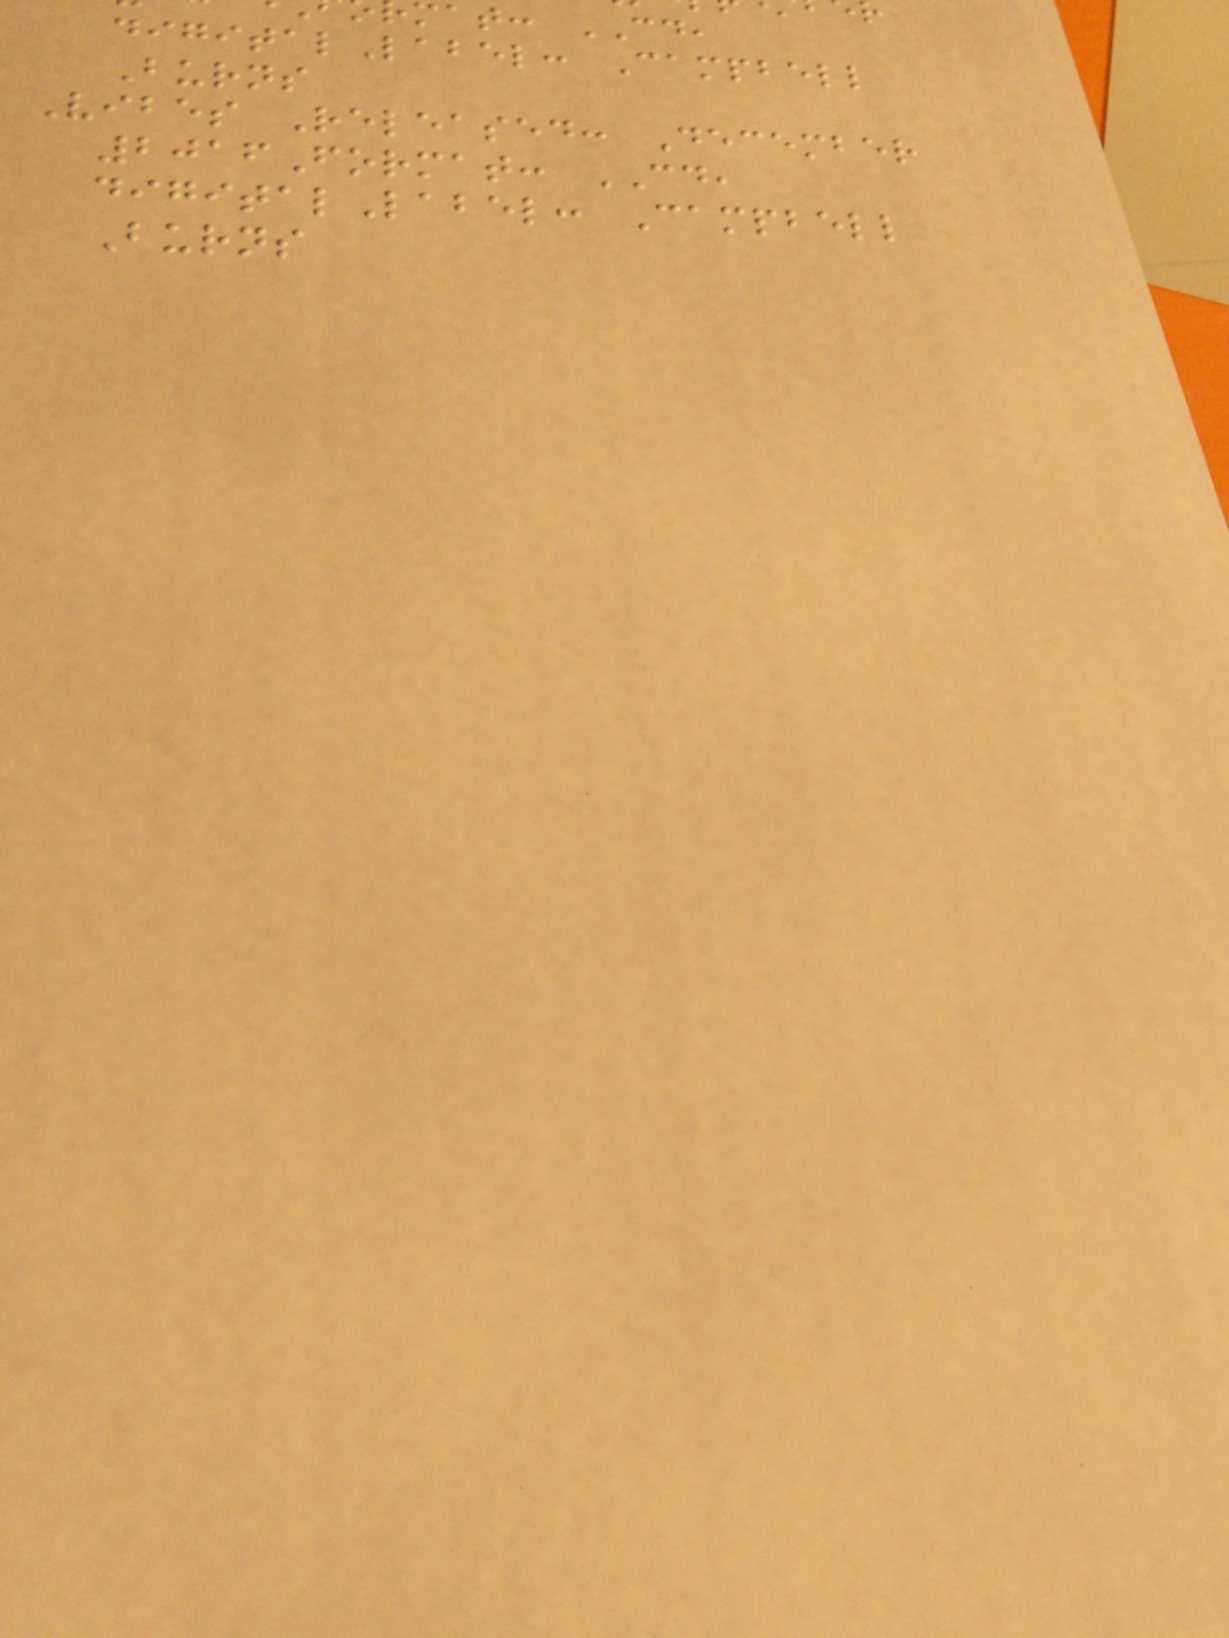at: CD,
digitalLabel: Campbell
Burns
Vibes Released: December
2016Format: CD,
digitalLabel: Campbell
Burns
